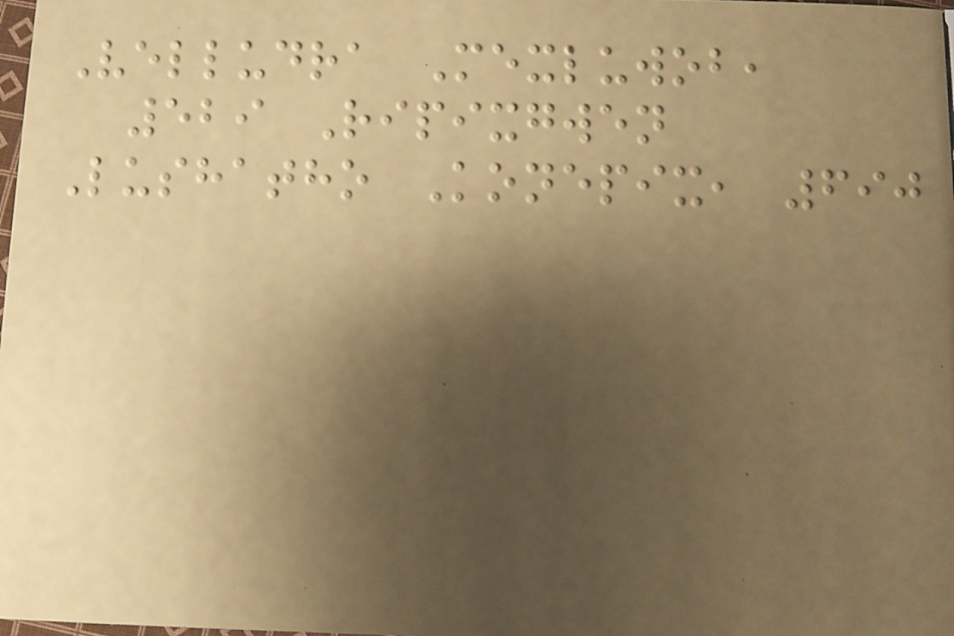Velludra Mexluwob,
529 Ripixgwen
Lushatho Konepix, 690
